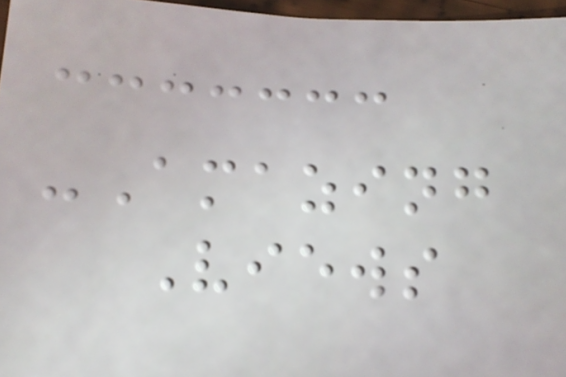-Amazing
Views
